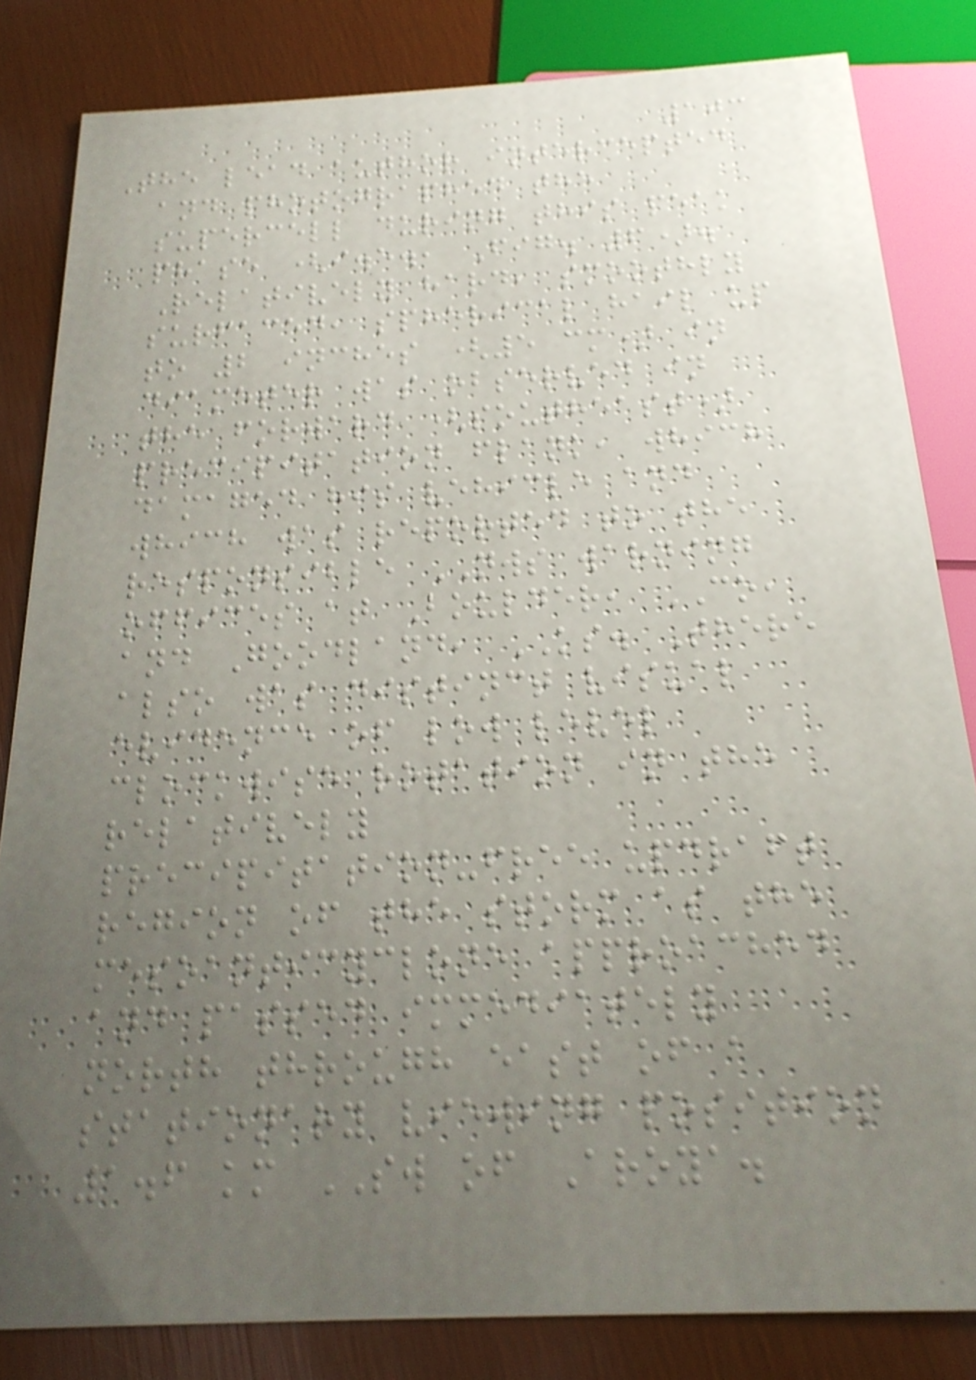103
The lead author intercepted
and photographed the
supercell during this peak
phase (i.e., Fig. 6).
Relatively hard, smoothly
surfaced, spherical hail up
to 2 inches (5 cm) in
diameter was observed in
the forward (southeast)
precipitation flank, which
damaged his vehicle and
which was reported to the
responsible NWS warning
offices at Boulder, CO,
and Goodland, KS. There
also was distinct visual
evidence of low level
clockwise rotation in the
relatively
precipitation-free updraft
region of the storm as the
mesoanticyclone approached
and passed immediately
north through east of a
stationary viewing position
1.6 km SW of Aroya.
